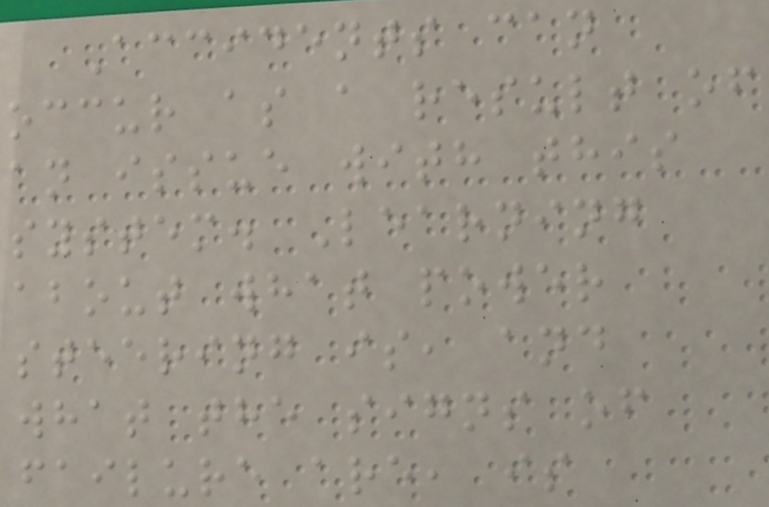Accidents can
occur as a result of
an issue with this
system. Learning
about what power
steering is, and
what the signs of
failure are, is
